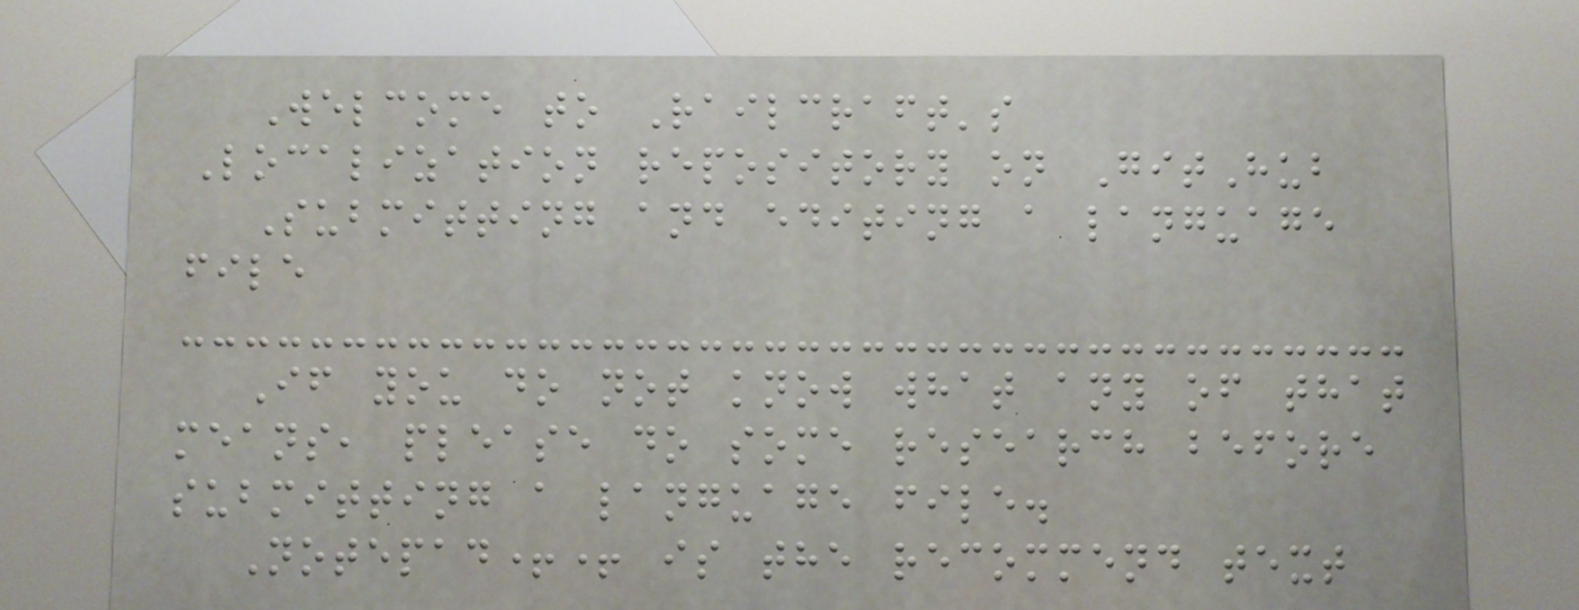Welcome to Railcraft's
Localization repository on GitHub
Submitting and editing a language
file
If you do not know what any of that
means, please do some research before
submitting a language file.
Notepad++ is the recommend text
